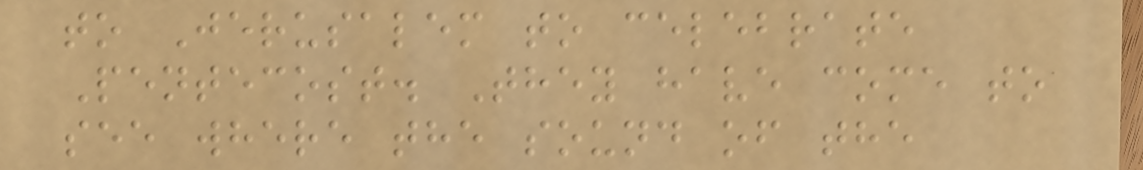to Jerusalem to celebrate
Pentecost. They have come to
see where the sound of the
